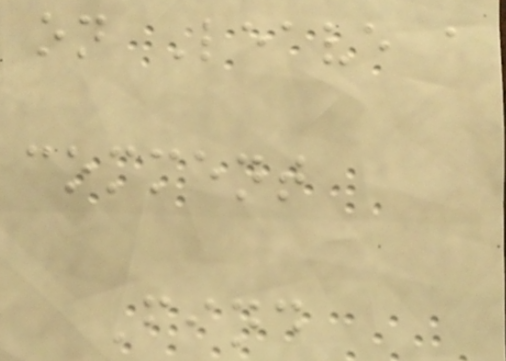on Leave a
comment
Find
